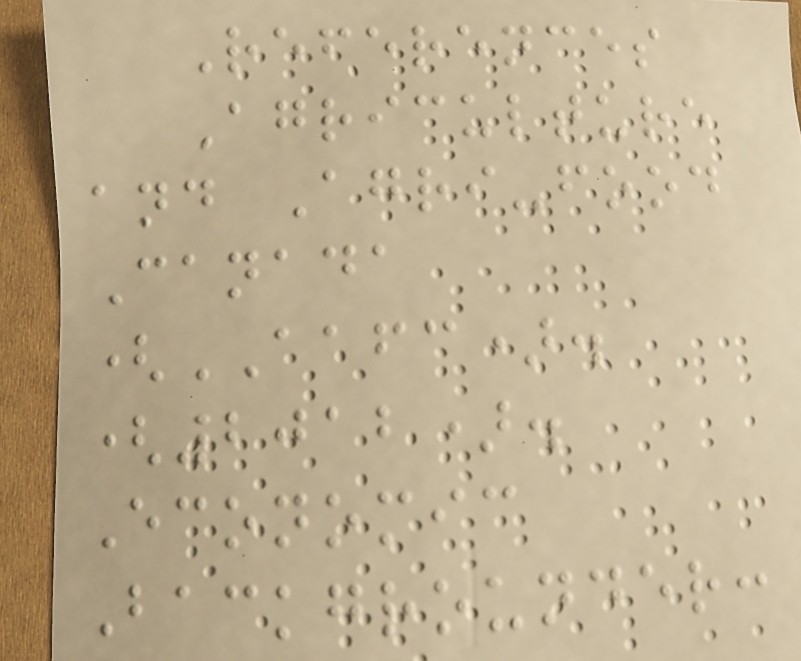References
Agriculture
and Agri-food
Canada
(AAFC).
(2012).
Economic
Backgrounder:
